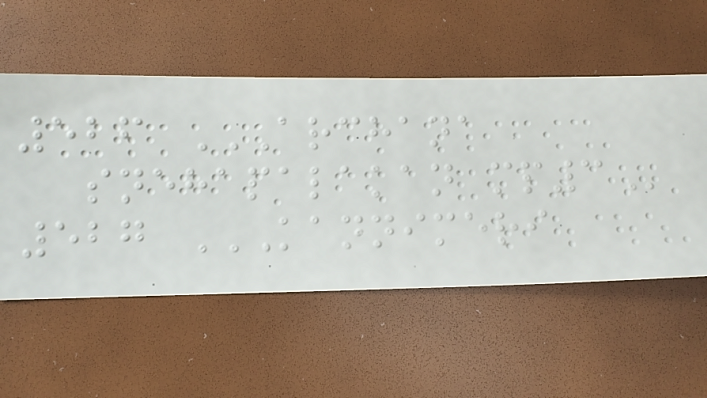526 ARCHANA
SNEHAPALAKAN MP3
527 KANNIMERI
